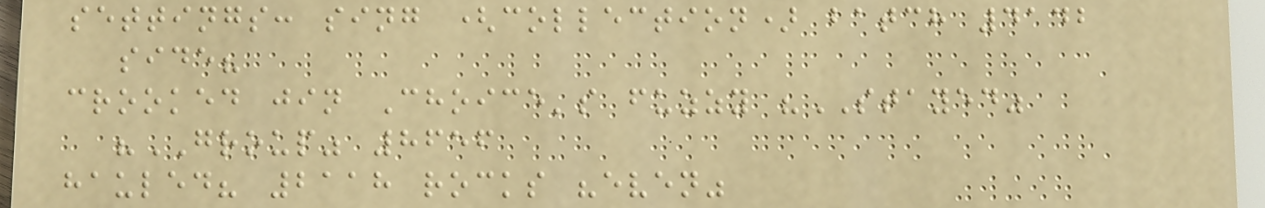settings: sing (collection) batch 4142
side?
crooked jin Choice's fuzzy "STAYED"
"GROUP" 8656
hauled? 2118 rocks "even"
